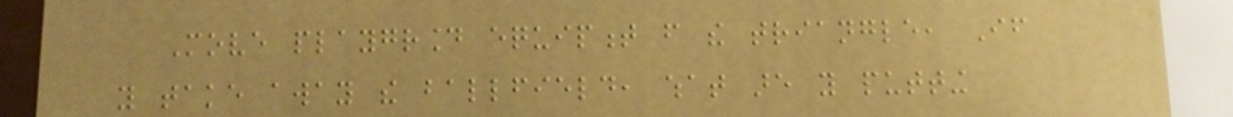Move playground equipment from the triangle, If
you take away the ballfield, what are you putting
